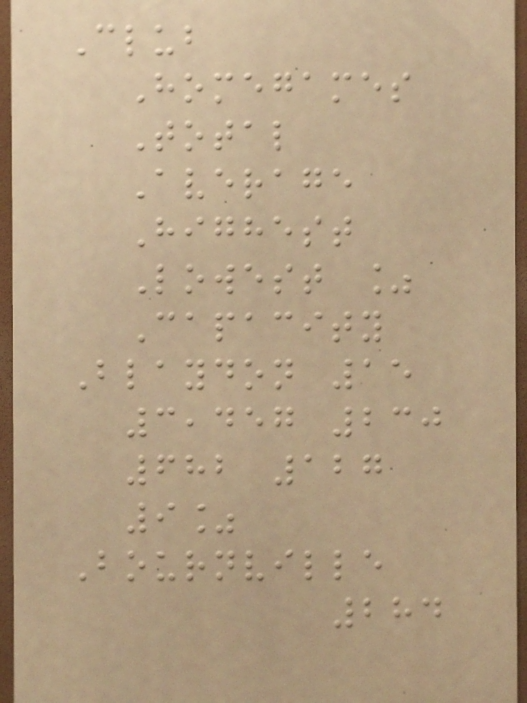Club
Homegames
Total
Average
Highest
Lowest %
Capacity
Blaydon 15
3,457 230
682 127
9%
Bournville
284
